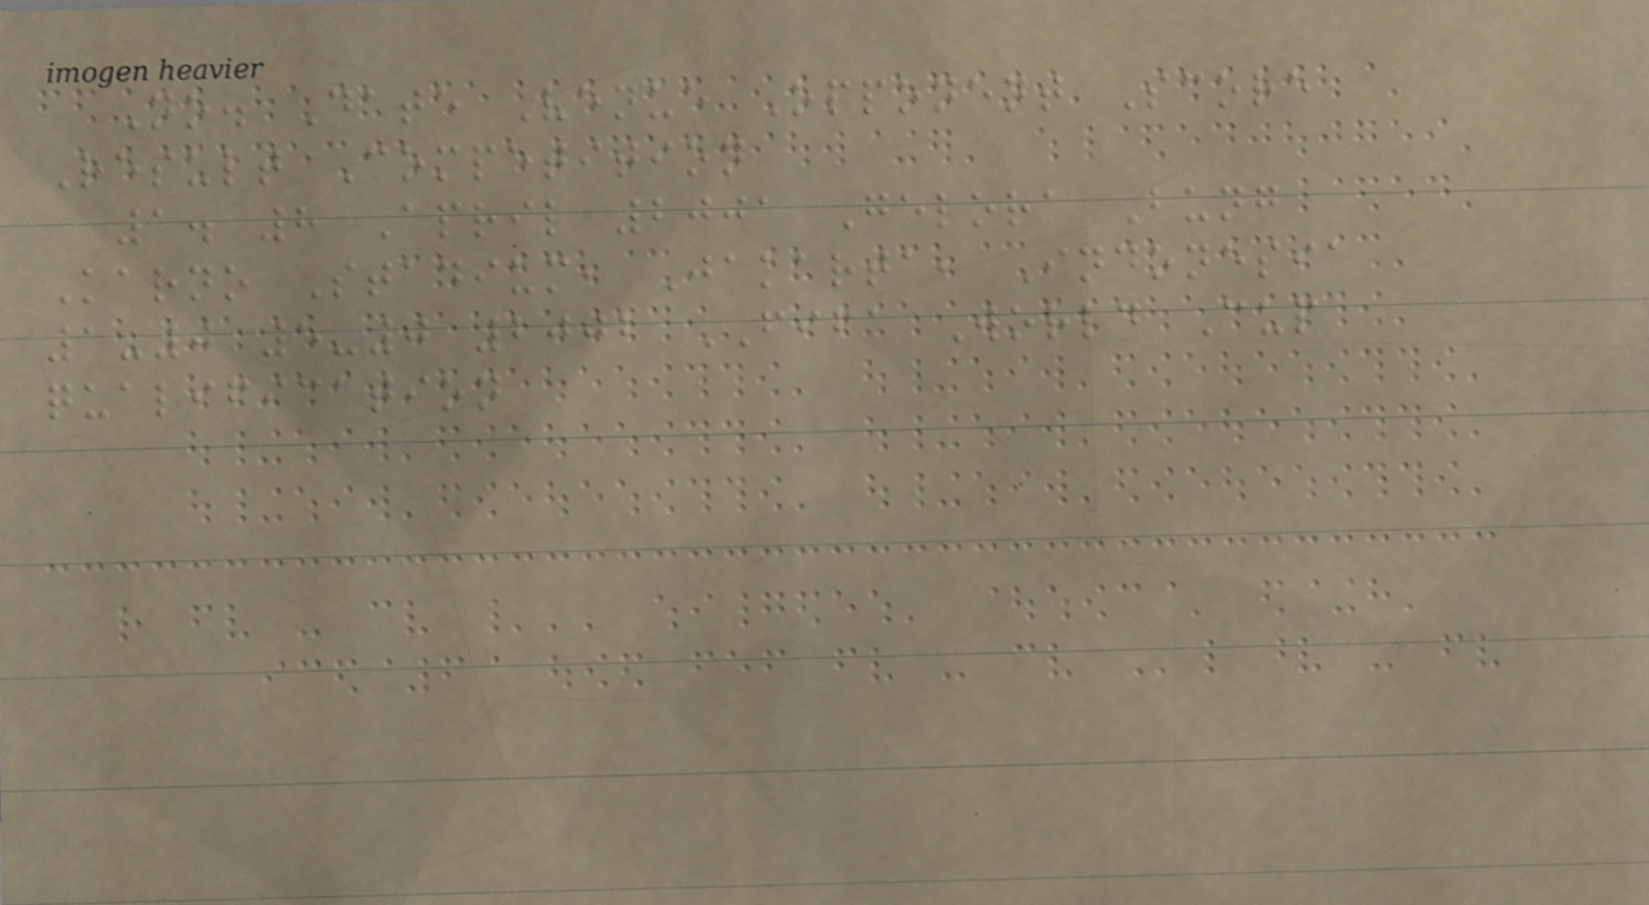No. Date Venue Opponent Score
Result Competition
1. 8 April 2001 Gelora Bung
Karno Stadium, Jakarta, Indonesia
1-0 5-0 2002 FIFA World Cup
qualification
